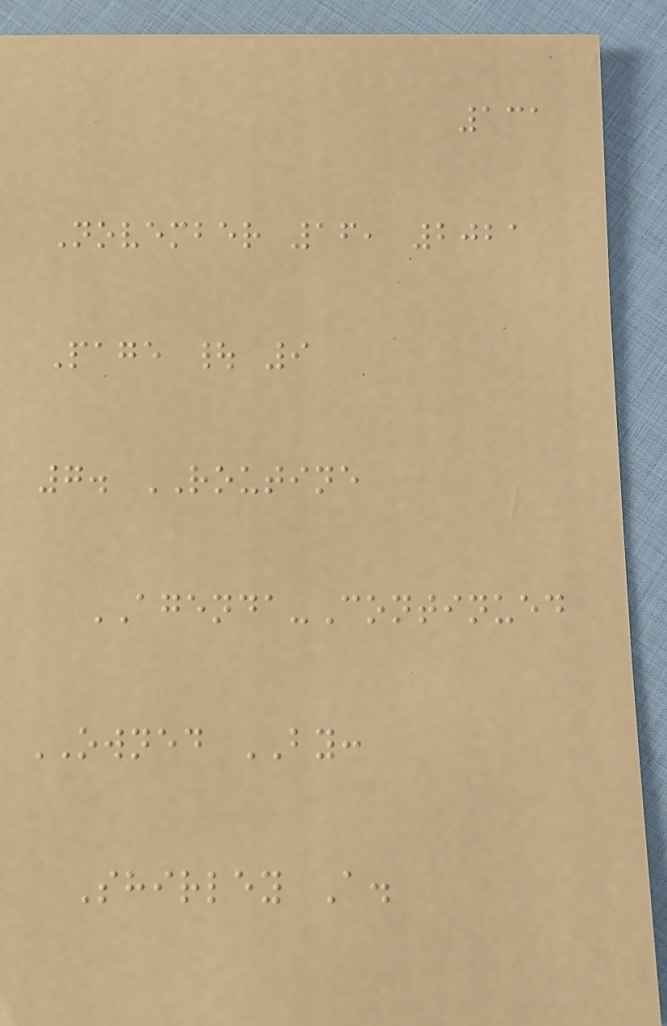131
November 16, 2021
Page | 9
7. ROUTINE
AGENDA-Continued
OWNED BY:
Shirley A.
